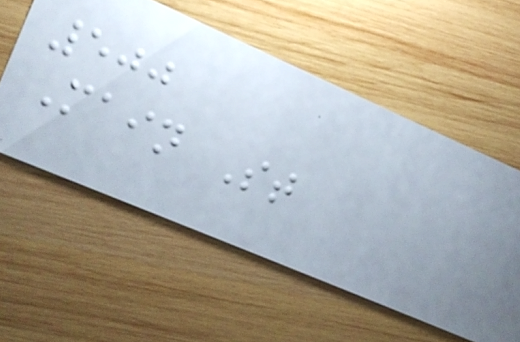500
Main St
